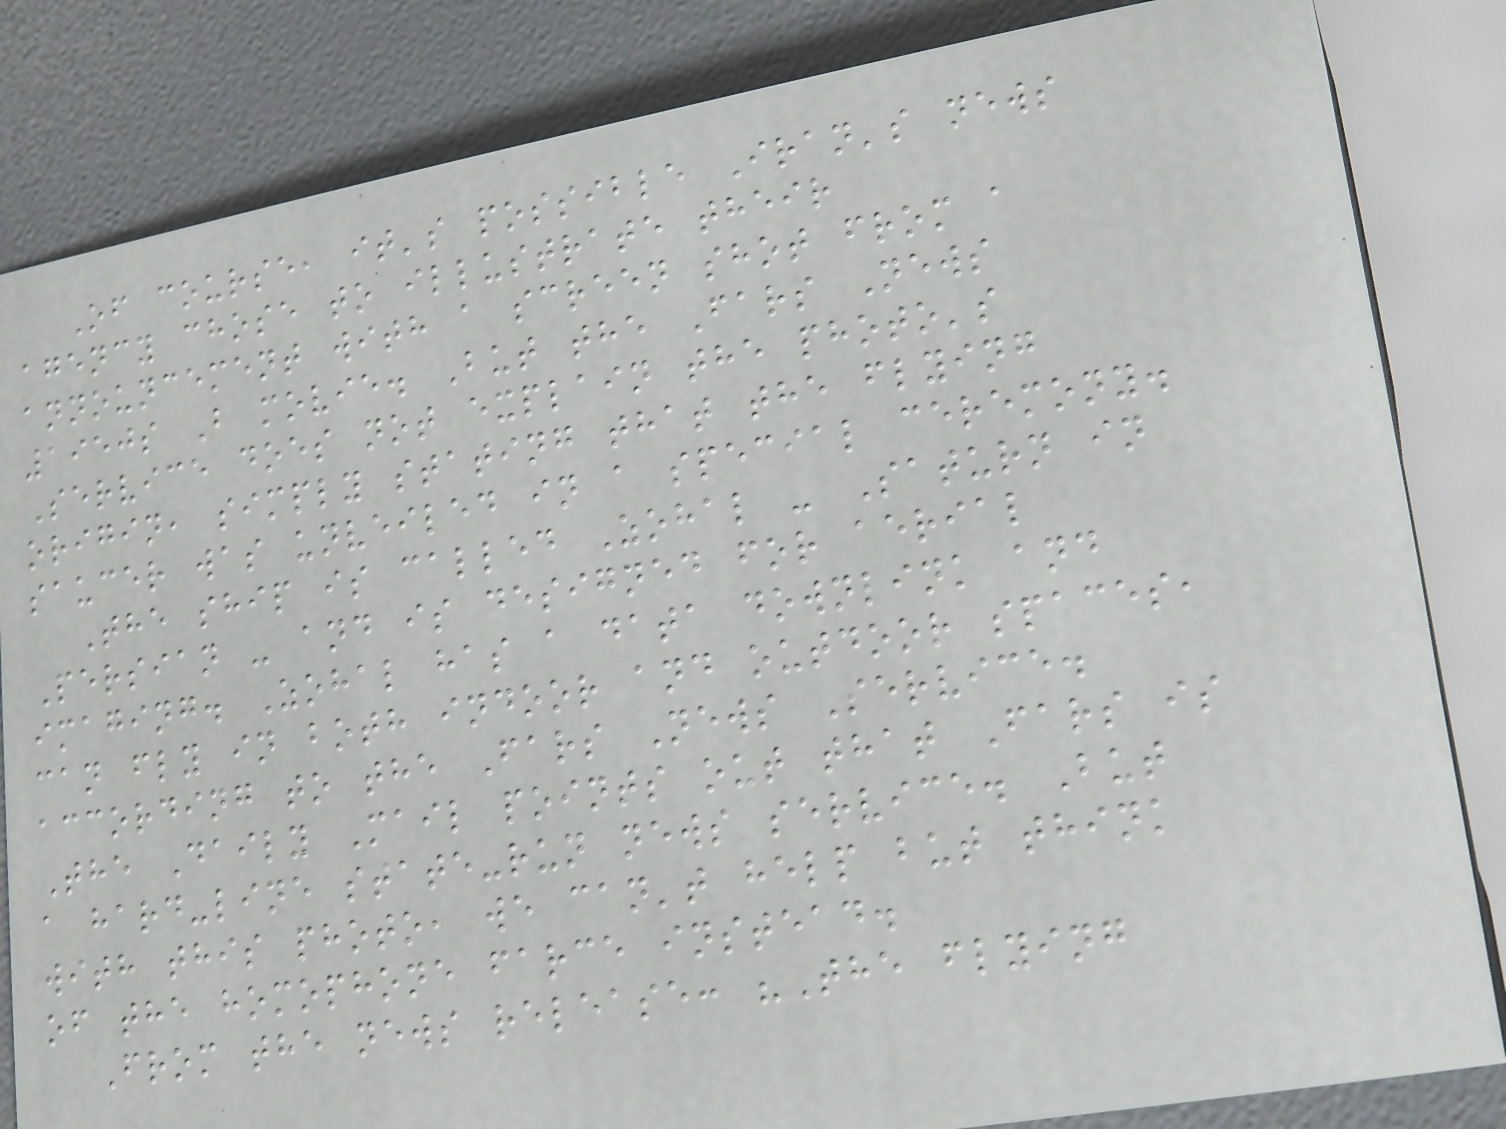Of course, it's possible Iran's news
agency chose to illustrate their
announcement with a screen shot from a
1950s B movie. But the Fars News
Service does not explain the photo's
origin, simply stating that the flying
saucer was unveiled in a special ceremony.
The ship is called Zohal - Saturn in
Persian - and is designed for aerial
imaging. Zohal has a data downlink and
can fly in both indoor and outdoor spaces,
according to the Fars News Service.
The Daily Mail points out that Fars is
a hard-line state-run news service. But
with this photo, we can't help but think
of the homophone farce instead.
From the news release: "The flying
